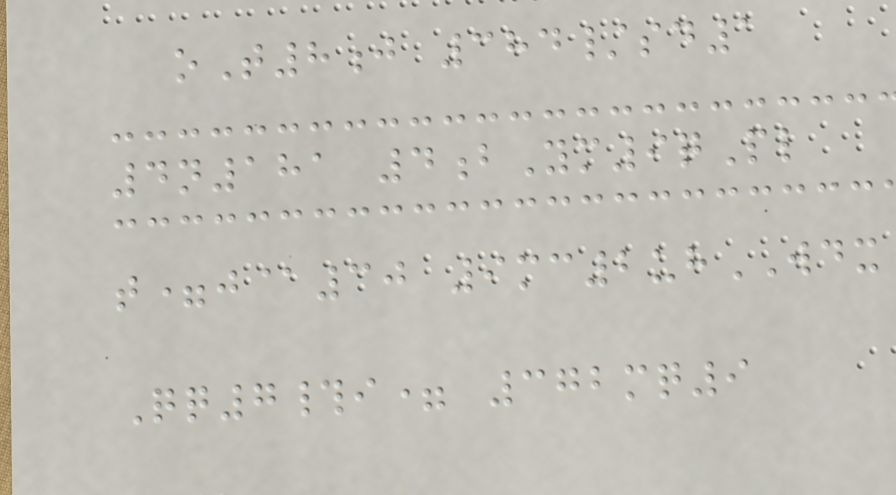oT8j 384/sd1
4n181 4bYm9qPl
t=j@30 9mc2uhWDX
Qq7#i= 372mq9
